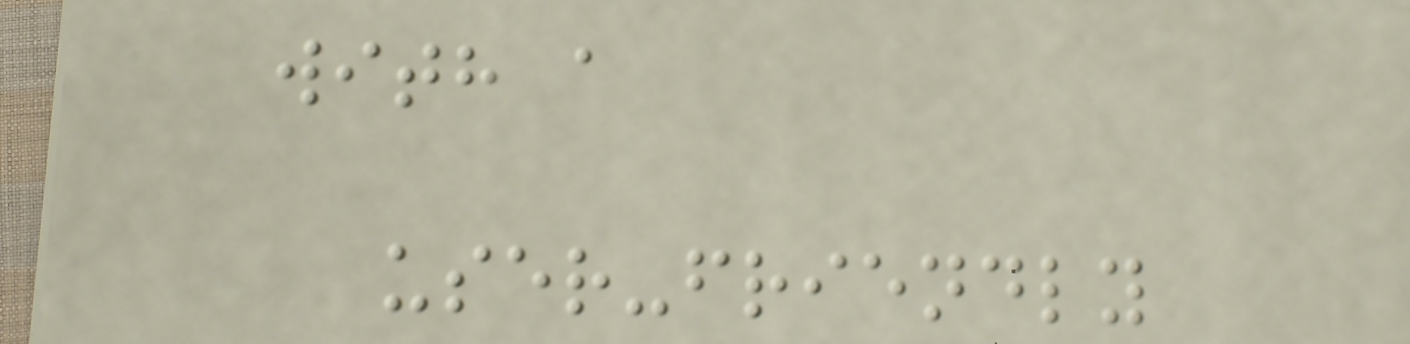with a
user-friendly
